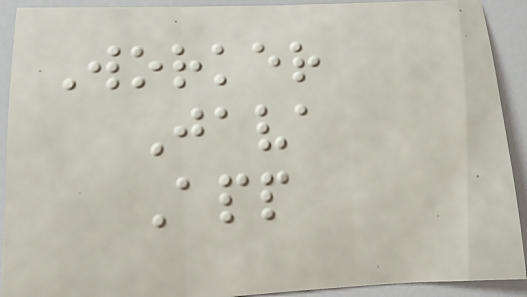Worker
Java
App
